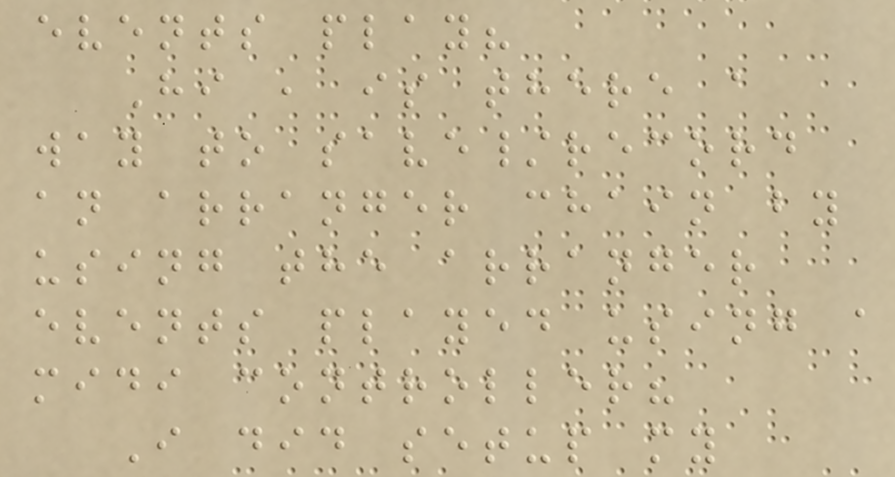events play?
Hi , is there a
way to save/record
an arranger chain by
using the arranger
events played using a
midi controller?
I did setup my
